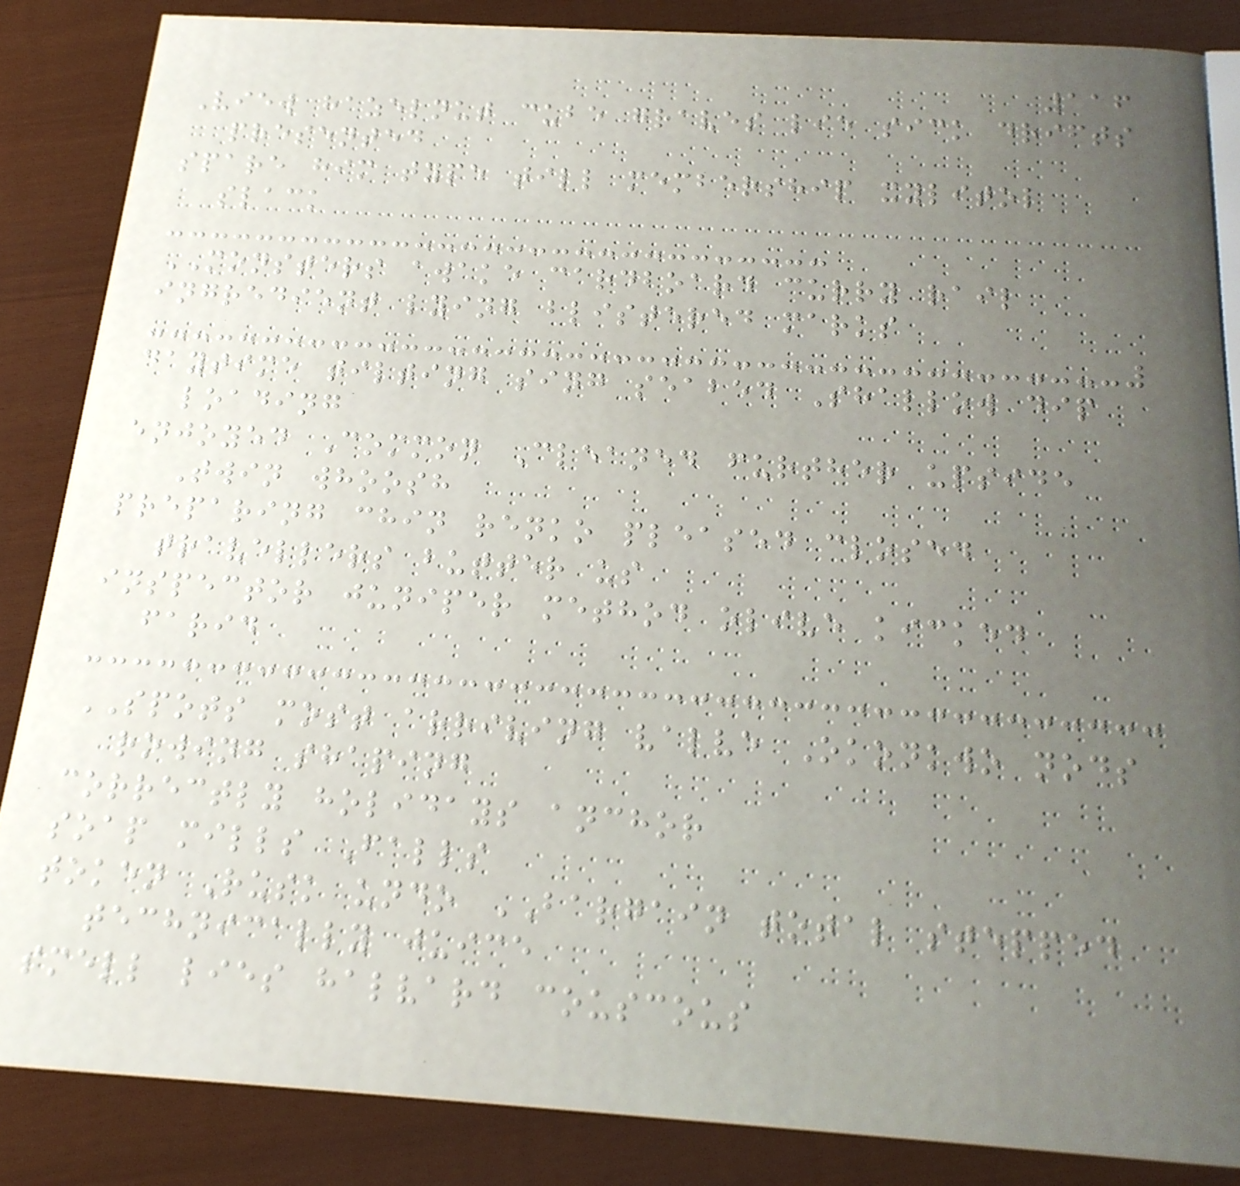116
View hazelnut cube graves lie sick drifts
presented
spare him type till membership xylitol
slack
MONSTERS awake cardboard curry rail
ingredient lying blistered marks
daytime tilting sing seabed Shallow dip
loading
enjoyed Common Cleaned further upside
Twin whoosh
preparing chin renko pleased closed
travellers butter us
inspector juniper method olive kicked
farid
SPOTS most arriving valve Okonkwo nods
rowing shaping
correctly holidays anchor
soap mills Falls
token Rusk undo BARGAIN total stepped
technically juice
smell lies halvard couscous
